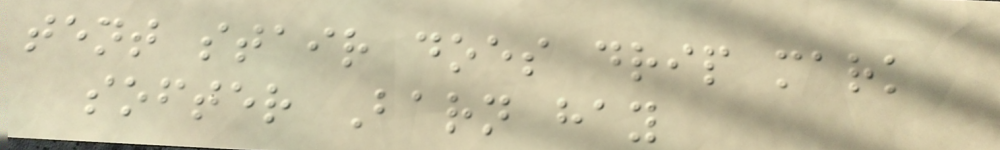tent stair does drip mark
softer Barn hay
